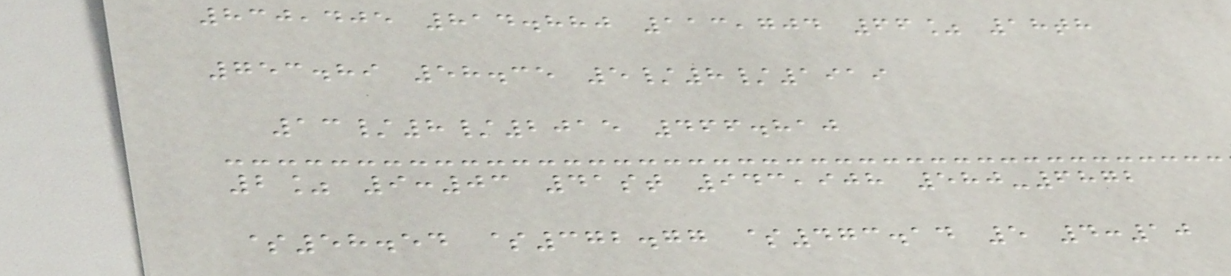830,405 814.880 113,704 66% 18th
753.89 58.35 5/8/1919
13/8/2015 466.810
2% 9:03 41st 943,908 580-6872
$58.54 $372.77 $473.14 5 4:10
